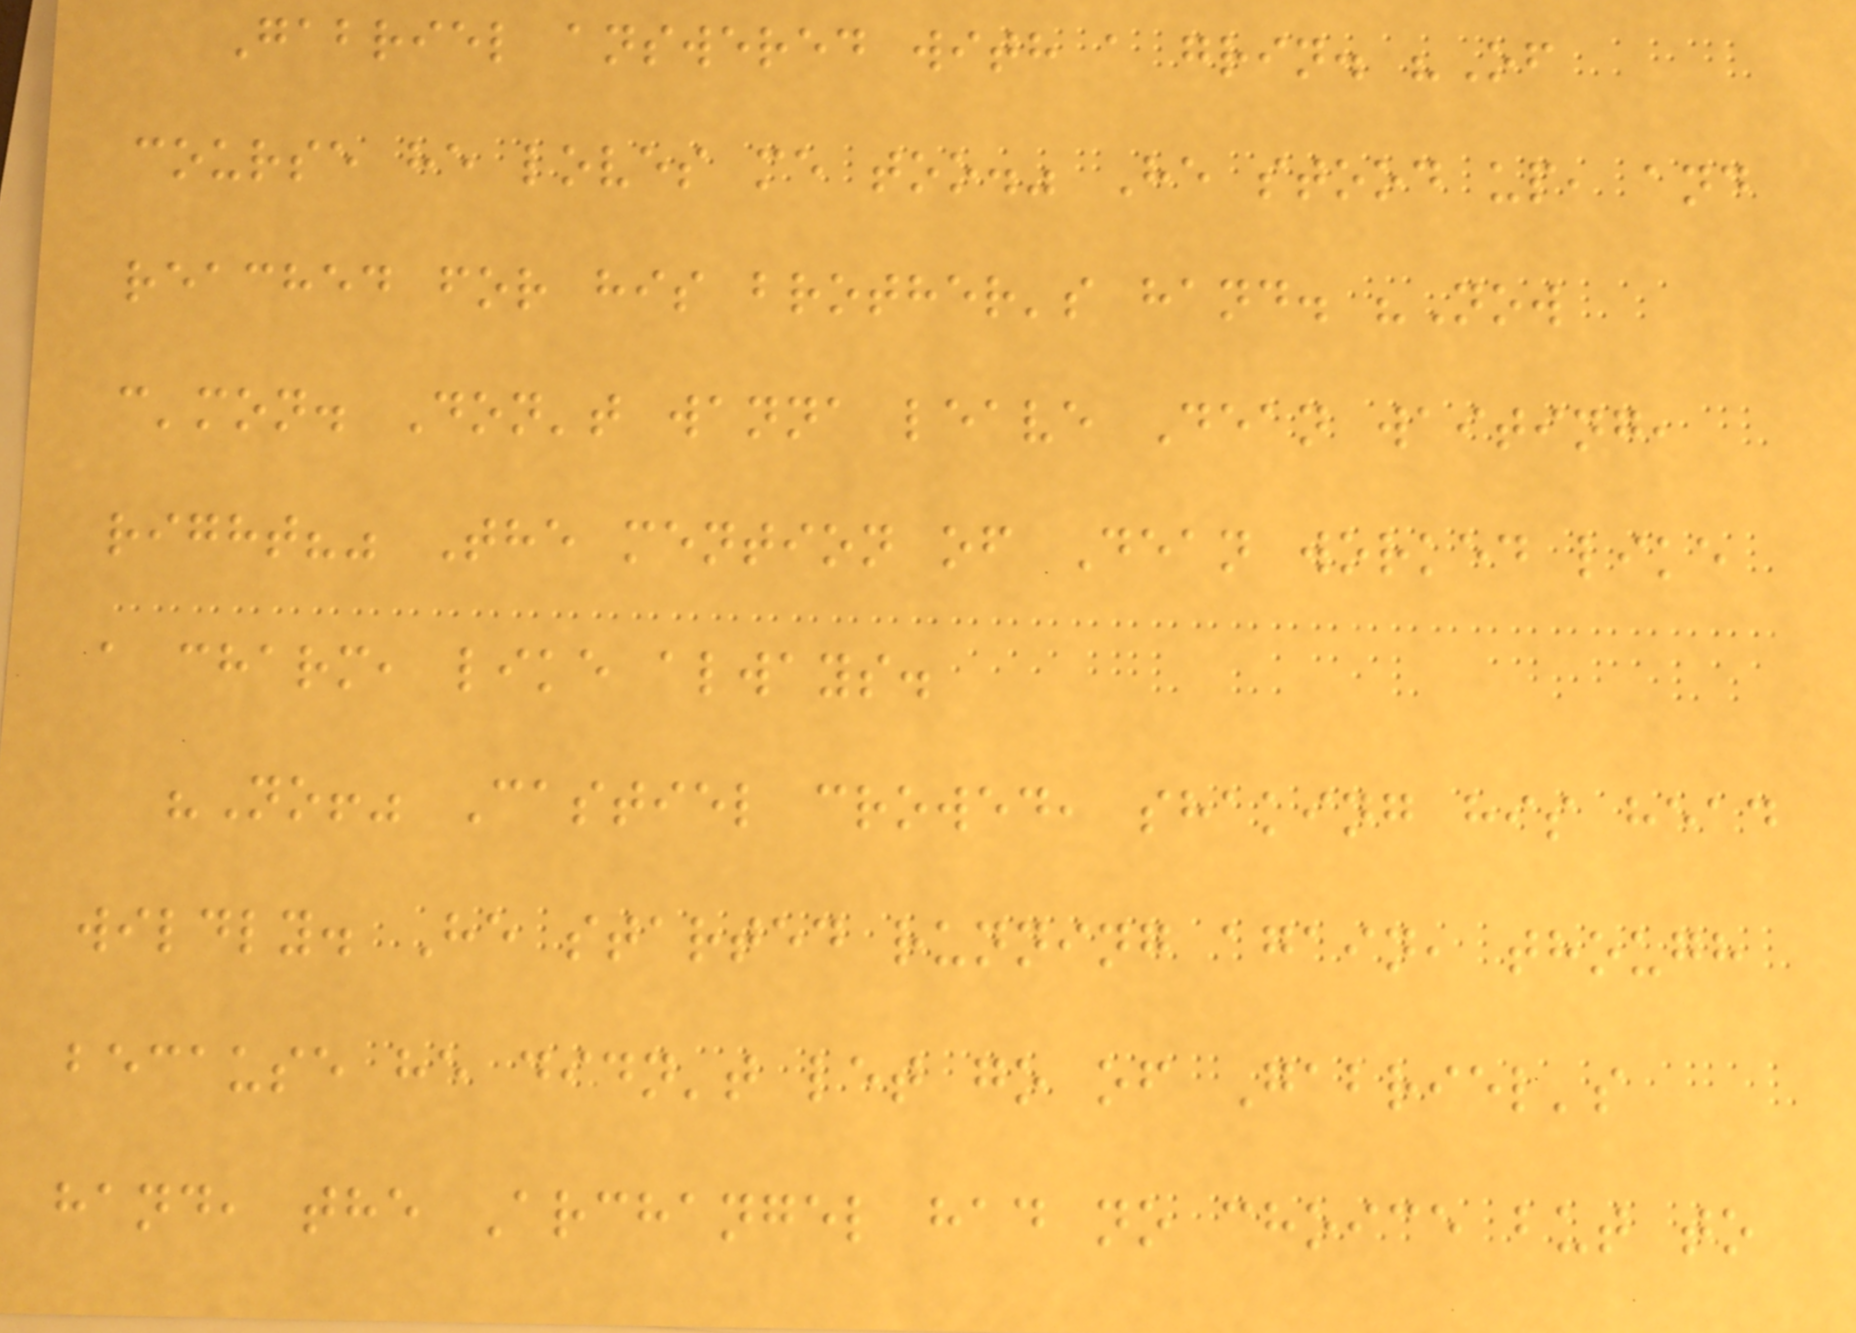Gabriel answered with a grin. "Of
course he loves me too." He stood up, and
reached for his brother's hand. "Now
c'mon. Don't wanna leave Dean waiting,
right?" The mention of Dean worked like
a charm, like always.
"No!" Castiel crowed, shaking his head
wildly. He started running again, though
because he didn't let go of Gabriel's
hand, the Archangel had no choice but to
